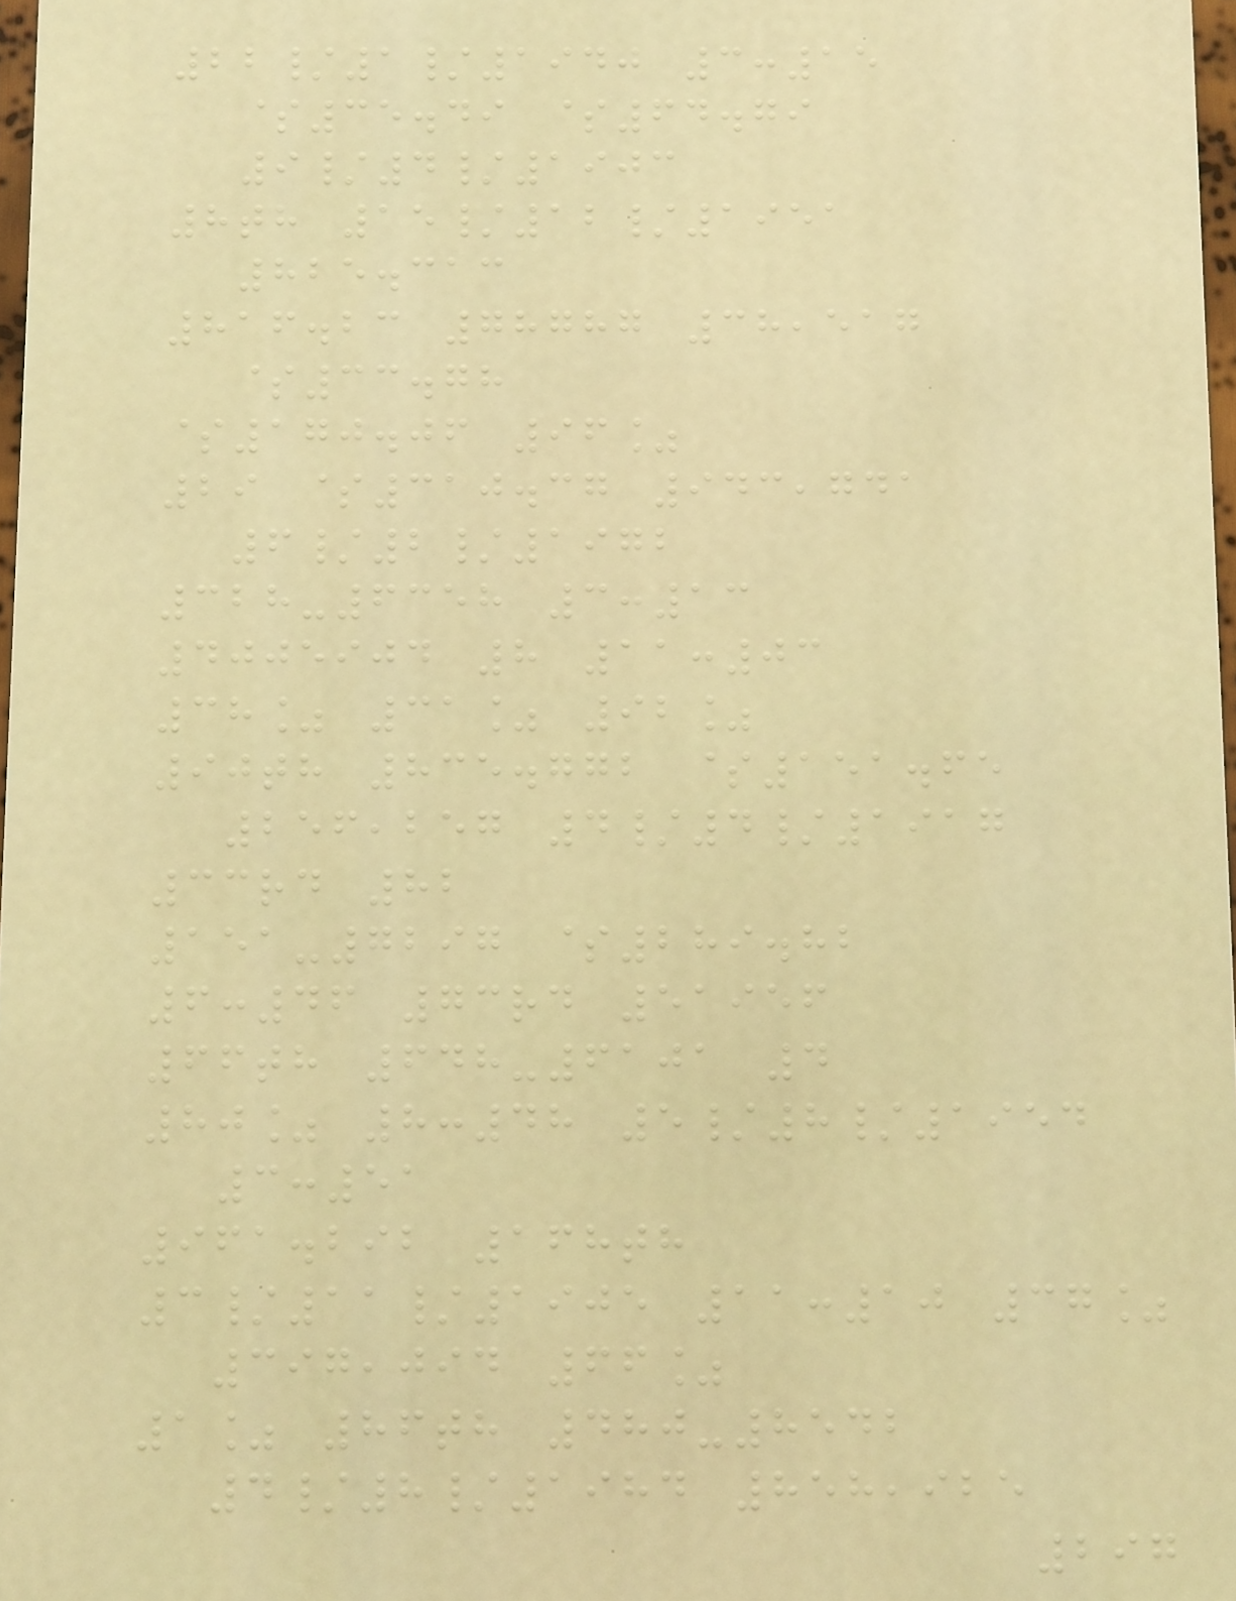22/1/1940 3:15
$35.49 $64.79
9/4/1903
8th 15/12/1951
825.313
816.23 78787 38,517
$33.78
$170.06 96%
29 $310.37 943,741
6/2/1972
328-6358 3:13
4005904 8 11:03
38% 31% 92%
90th 835.772 $151.65
256,257 4/4/1917
33rd 82
151-7297 $289.82
6:46 73rd 51956
66th 648-6101 4
80% 8:48 5/8/1954
3:51
961.292 168th
3/11/1905 11:10 37%
397,094 66%
1% 86th 480-8542
4/8/1984 858,925
297
